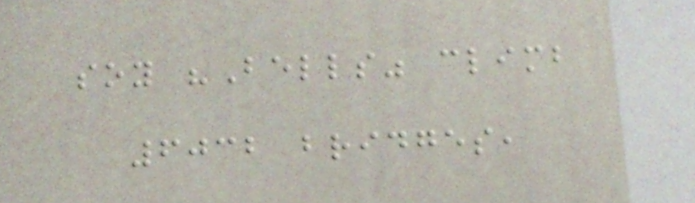soy "Bells" climb
6032 bridges,
